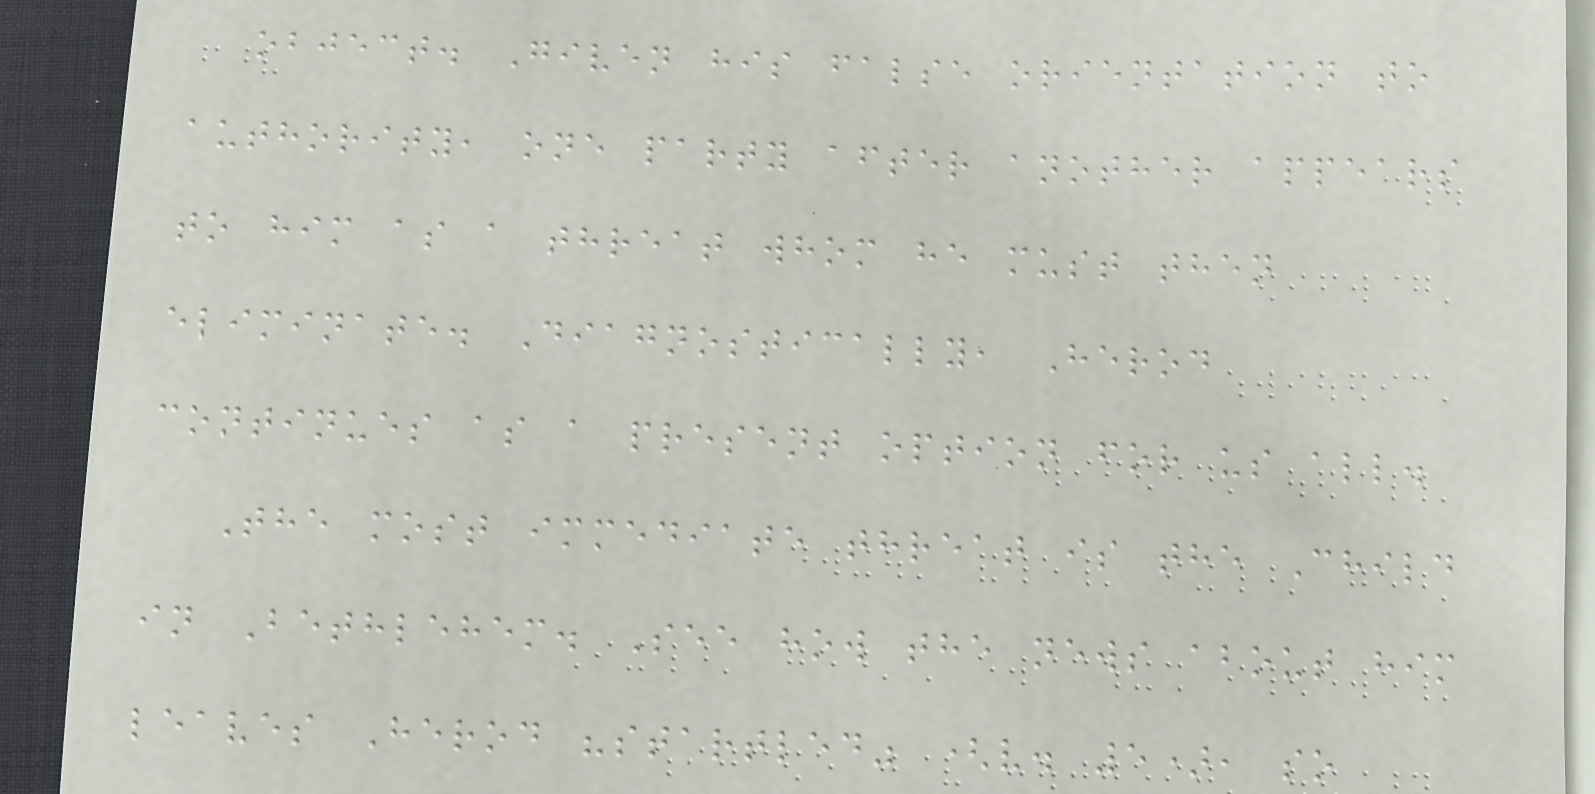object. Given his false orientation to
authority, one party after another appears
to him as a threat whom he must then
eliminate. Diagnostically, Herod
continues as a present option for us all.
The most immediate threat is the Child
in Bethlehem. See how the news about him
leaves Herod "startled" (v. 5), so
